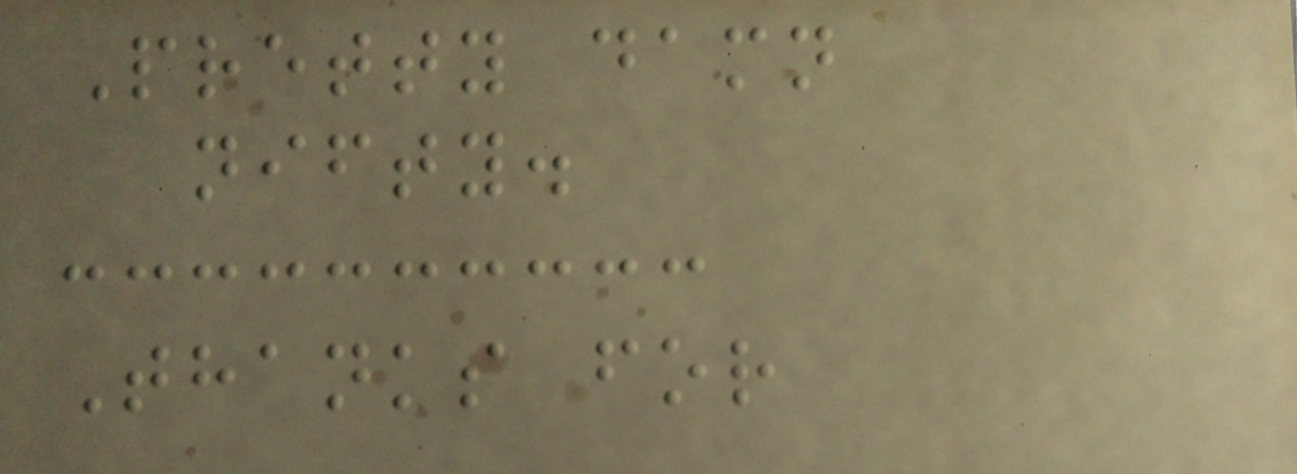Pretty damn
nifty.
Thanks for
